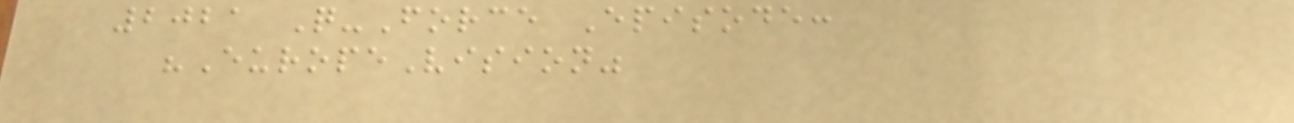2021 Q-Force Episode:
"EuropeVision"
